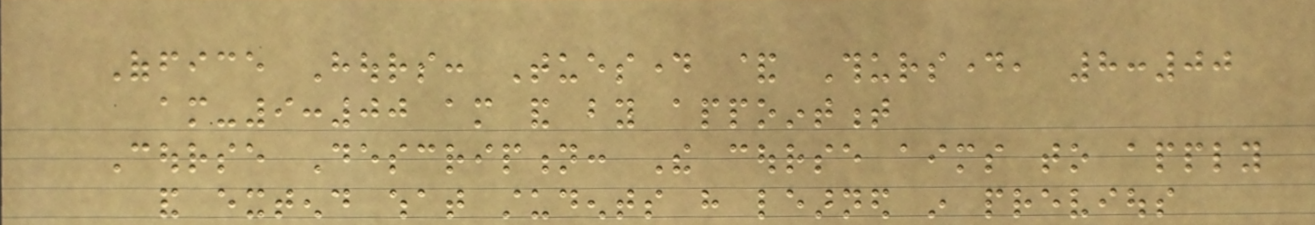Office Hours: Tuesday & Thursday, 8:00
am-9:00 am and by appointment
Course Description: The course aims to apply
and extend what students have learned in previous
